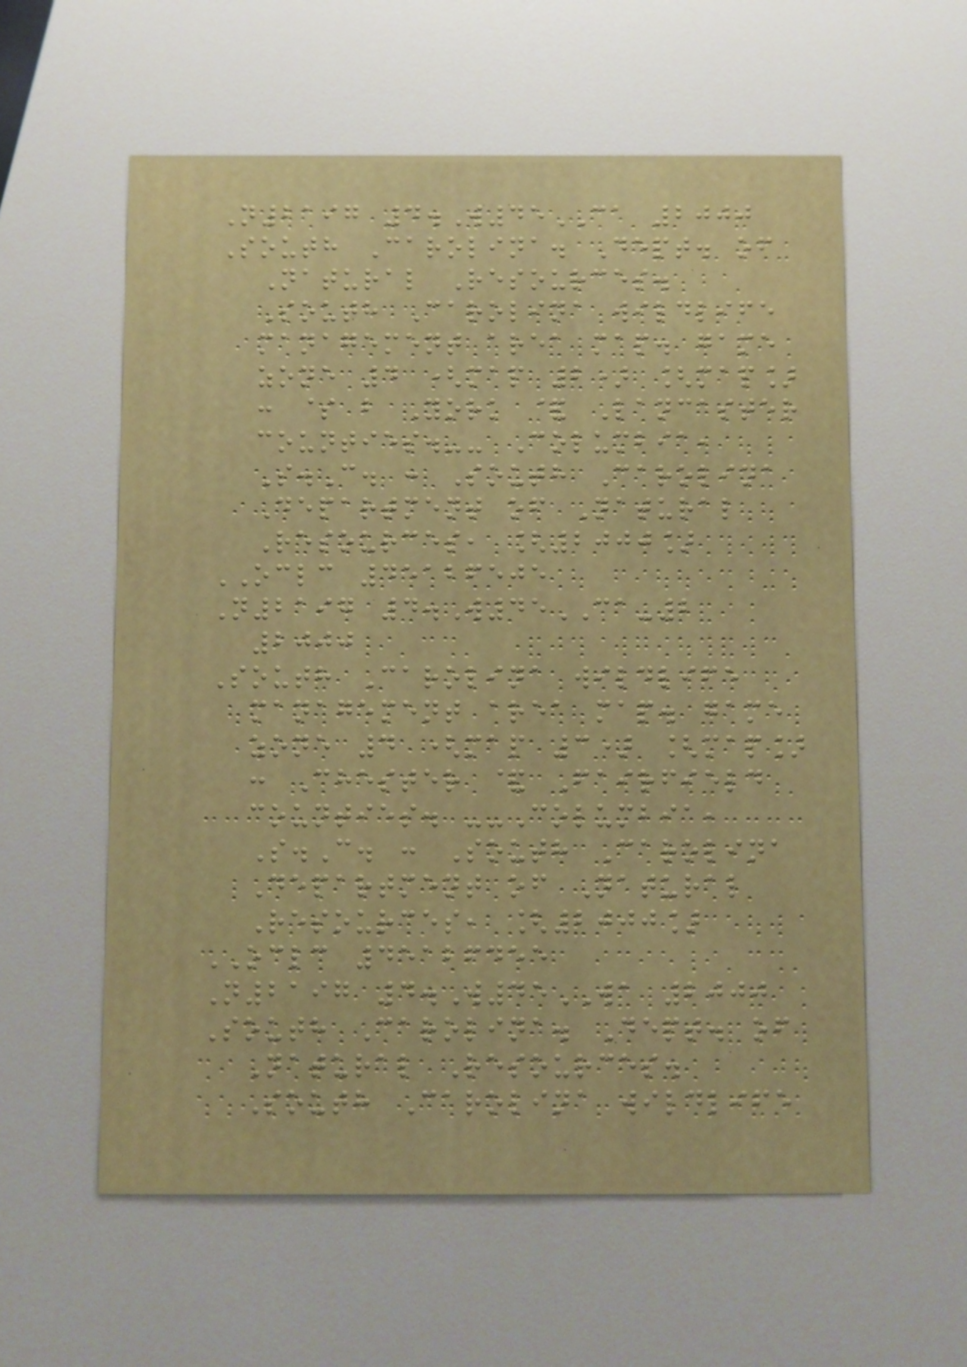N2197 4.W45CA 2000
South Carolina. Dept. of
Natural Resources.
South Carolina wildlife
management area map. game
zone 4 (map 2) [map]
: $ b York & Lancaster
counties.-- Columbia,
S.C. : South Carolina
Department of Natural
Resources, [2000]
OCLC 45126505
N2197 4.W45CA-2
2000
South Carolina wildlife
management area map. game
zone 4 (map 3) [map]
: Chester & Fairfield
counties. --Columbia,
S.C. : South Carolina
Department of Natural
Resources, [2000]
OCLC 45126455
N2197 4.W45WA 2000
South Carolina. Dept. of
Natural Resources.
South Carolina wildlife
